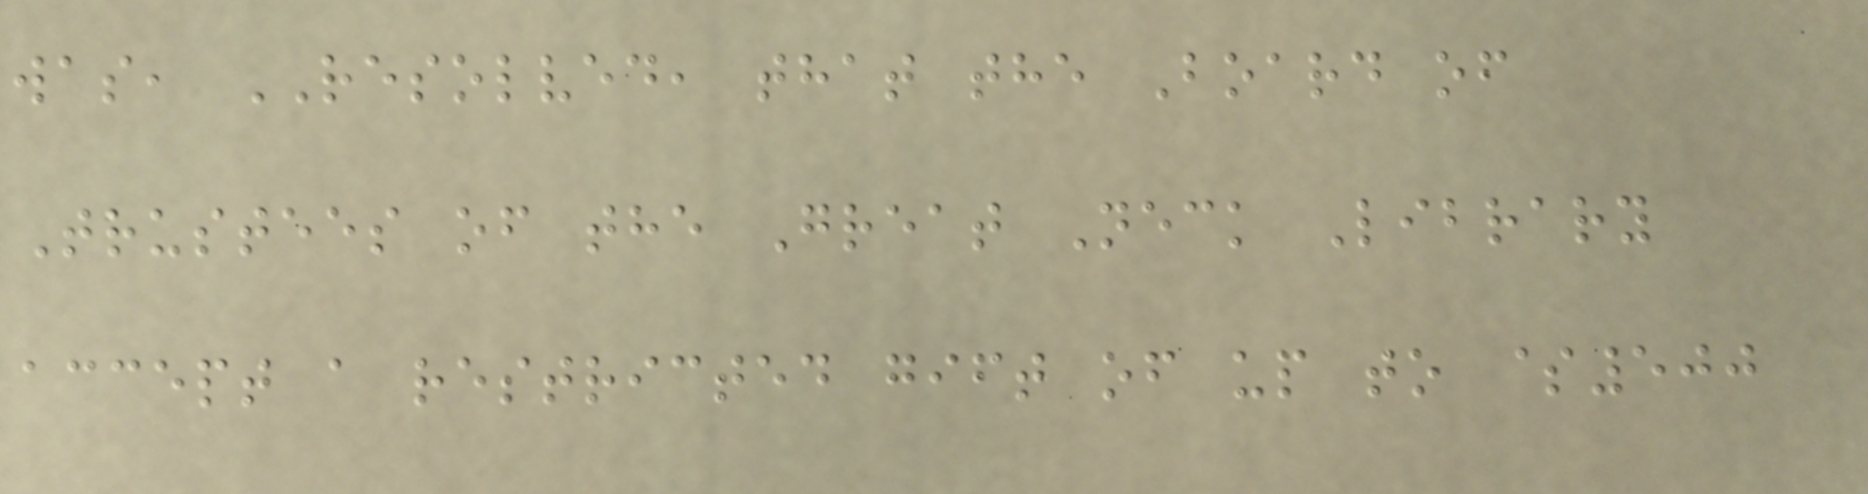was, RESOLVED, that the Board of
Trustees of the Great Neck Library
accept a restricted gift of up to $500
